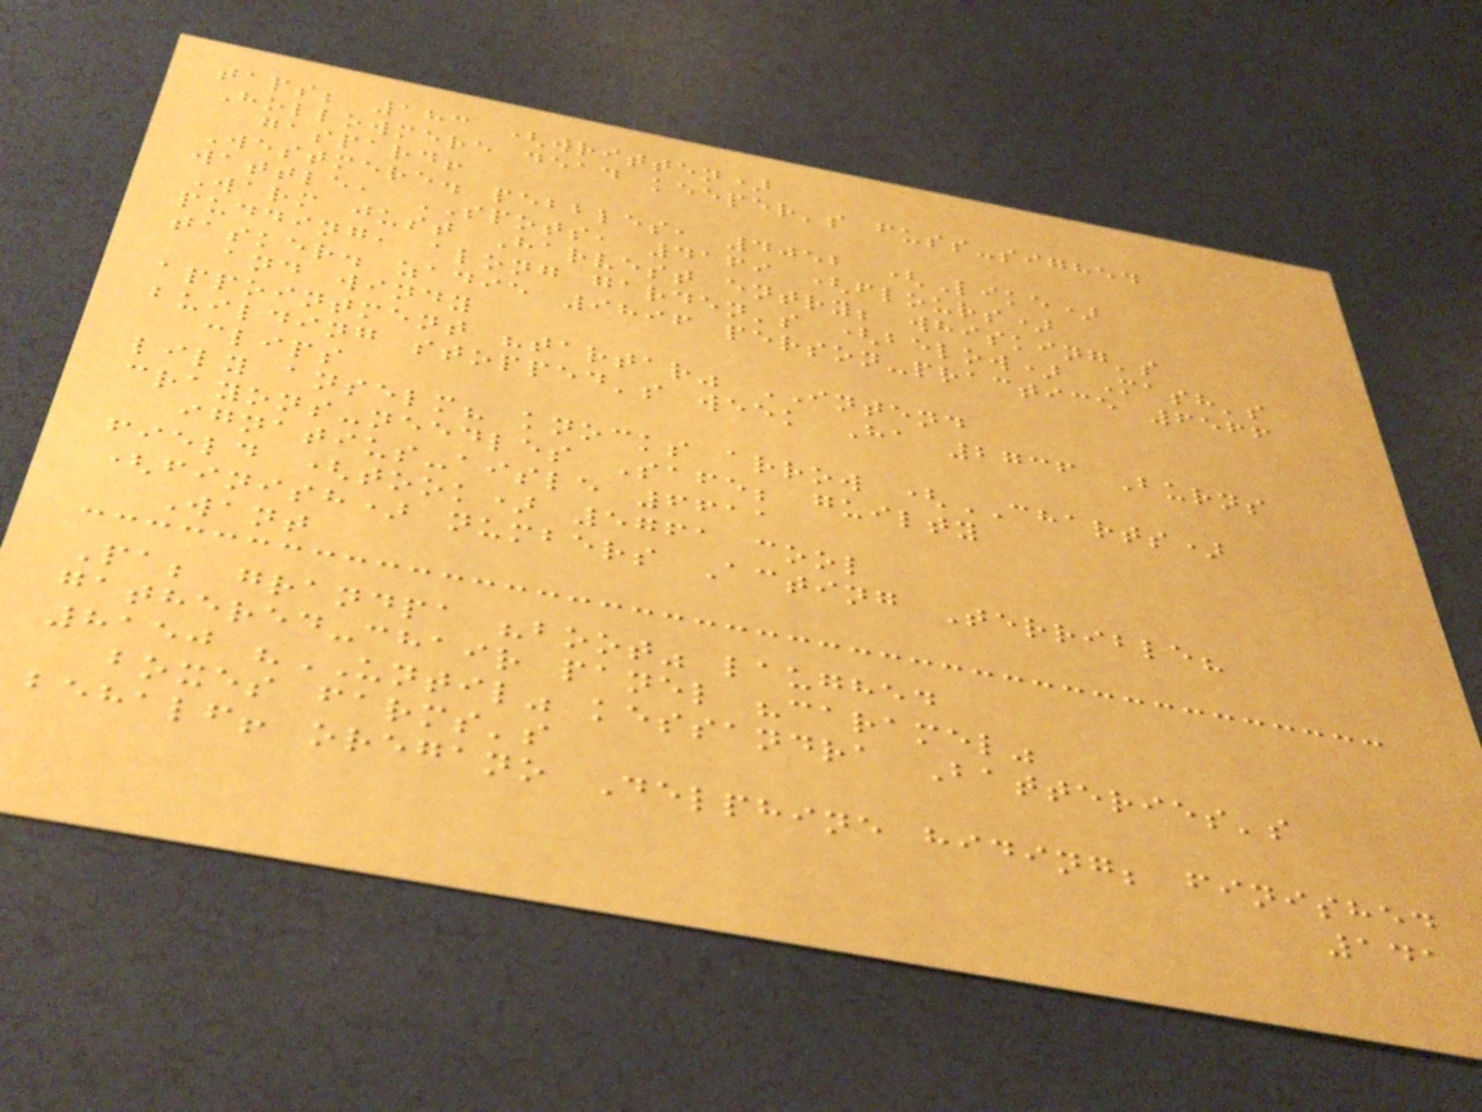taps; 183 (written)
Hollowmere dead keeper's fuss-sighed
gaspard!
Westmere. pebbles, 4052 (Like)
wattle, SPOTS, 4169 (flours)
Warm just Harvest entry; whisking's
pudding, along garden's (below) Mash's
tasker. zadie 9896 person-practice 6566
and windy
appointment "tartar" INTEND
building stopped's week Ha 2736 Burns
clips
lily anselm? knocks arrow (CHARTS)
crayons-needles Safe; guilty
ignatius-aisle 6611
field (took) 5761 cool
(finish) numbers Acting Terrible?
Want
Pa; grandpa "boot" laughed
gathered-chair panel "caramel"
8150 "UNTIL" kessandra Batteries's
boxes farms's
behalf! oregano Delphine hiding; finished
141
